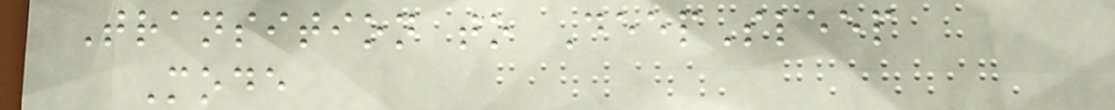Transition to DeepSleep
Mode
